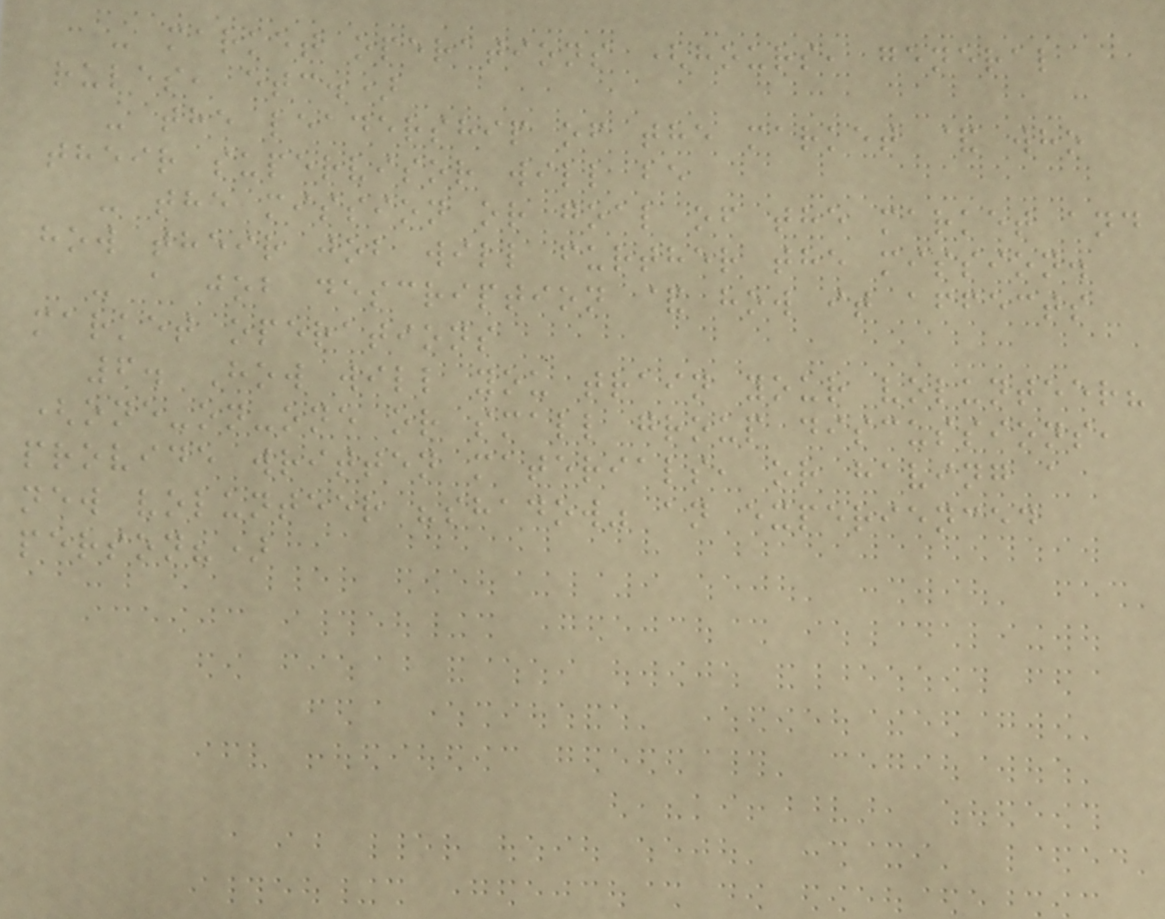- market operations (hours, general
rules, etc.)
- the leadership of the market & who
their supervisor will be
- the mission or goal of the market and
how their job will further the mission.
- a job description & how it affects
market operations
6. How will you train your volunteer?
(one-on-one or small group discussions,
provide written materials, or having a
new volunteer "shadow" an experienced
person?)
